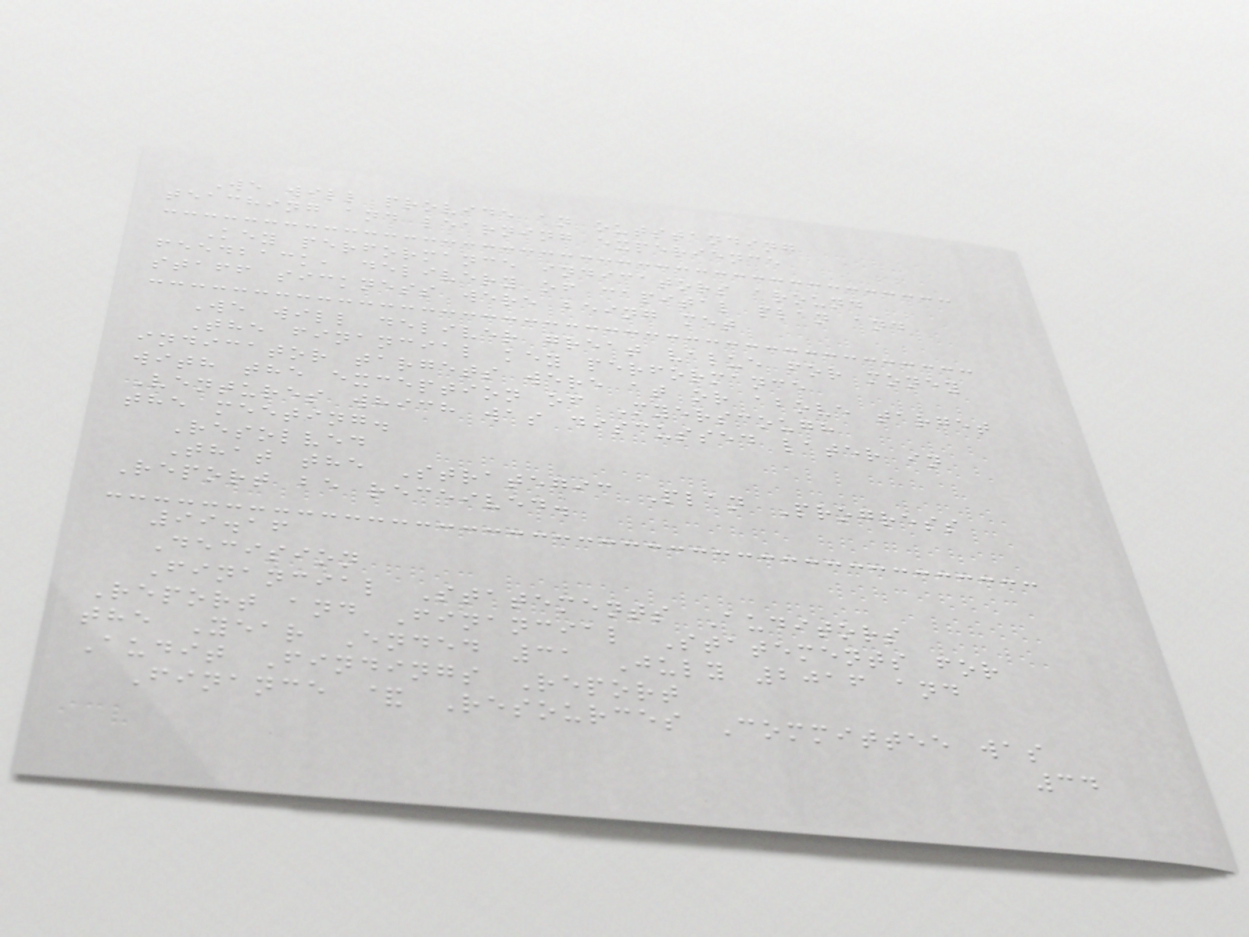We will provide an outstanding
teaching and learning experience
Key performance indicators around
feedback, delivery of capital plan and
staff sickness were being met
We will deliver great value for money
The financial key performance
indicator targets were at or above target
with the exception of Myerscough
Ventures which was discussed later in
the meeting.
Resolved
That the Strategic Plan Progress
Report be received.
99.16
Decision
Financial Statements Auditors
Report and Financial Statements for
the Year Ended 31 July 2016 and
Audit Findings Report
Finance & Resources Committee was
34
